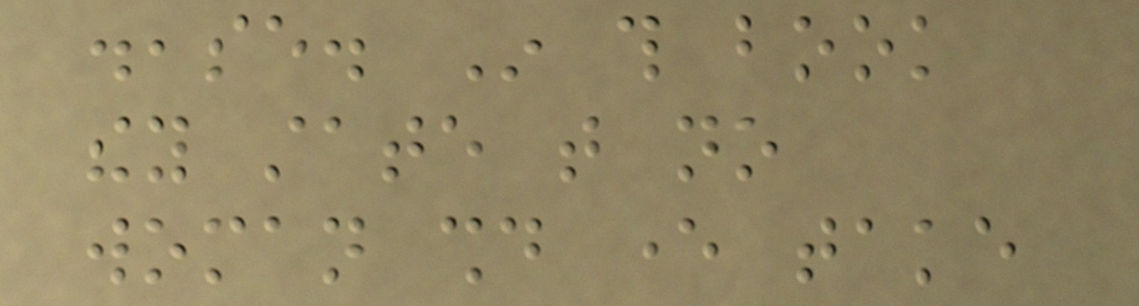disease. In this book
they state that no
woman should ever take
